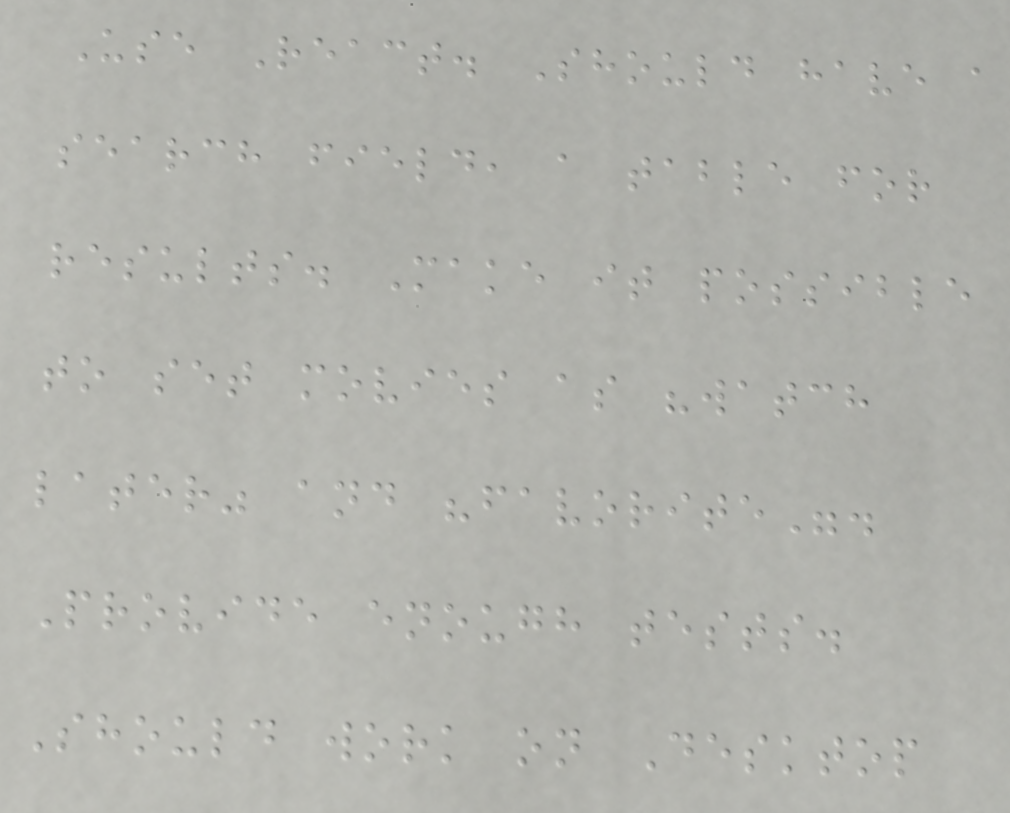Use React. Should have a
search field, a table for
results. Make it possible
to set movies as "watch
later" and "favorite".
Provide enough tests.
Should work on Desktop
